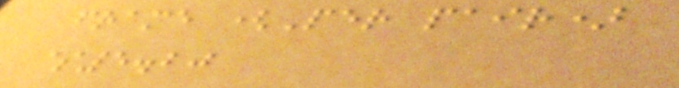frame (Per pair)
$5.20
